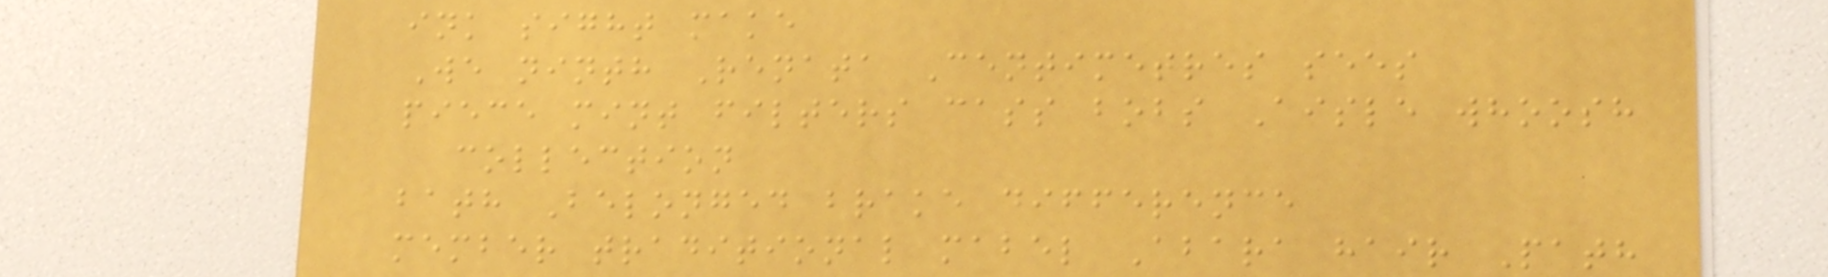ink sight make
We ninth Renata Centimetres sees
piece mint filters cass bobs Aisle whoosh
collection
bath Belonged brake difference
member traditional mabel Abara hair Path
